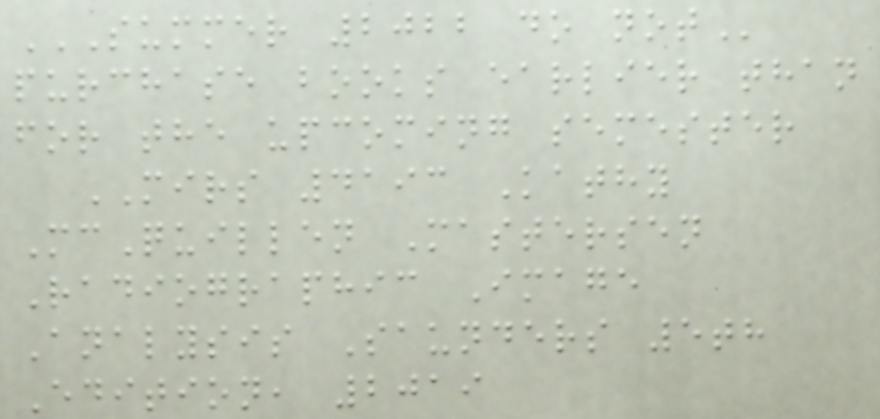SUMMER 2022 DO NOT
purchase books earlier than
for the upcoming semester
MIRS 4193 Kathy
McQuillen Mastersen
Radiographic Image
Analysis Saunders 5th
Edition, 2019
